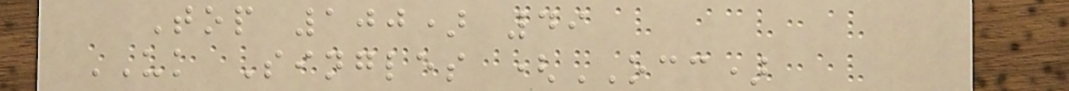Top 100) 49
UK Singles (OCC)
